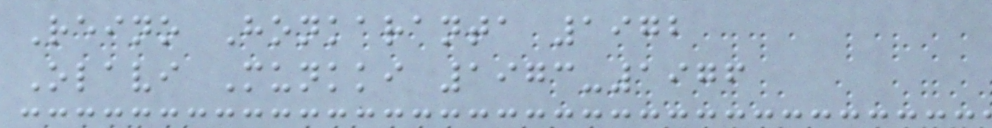Reino Honkaranta 1972
Olavi Munkki 1973-1976
